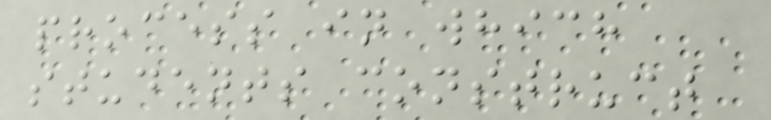process in which
students construct
